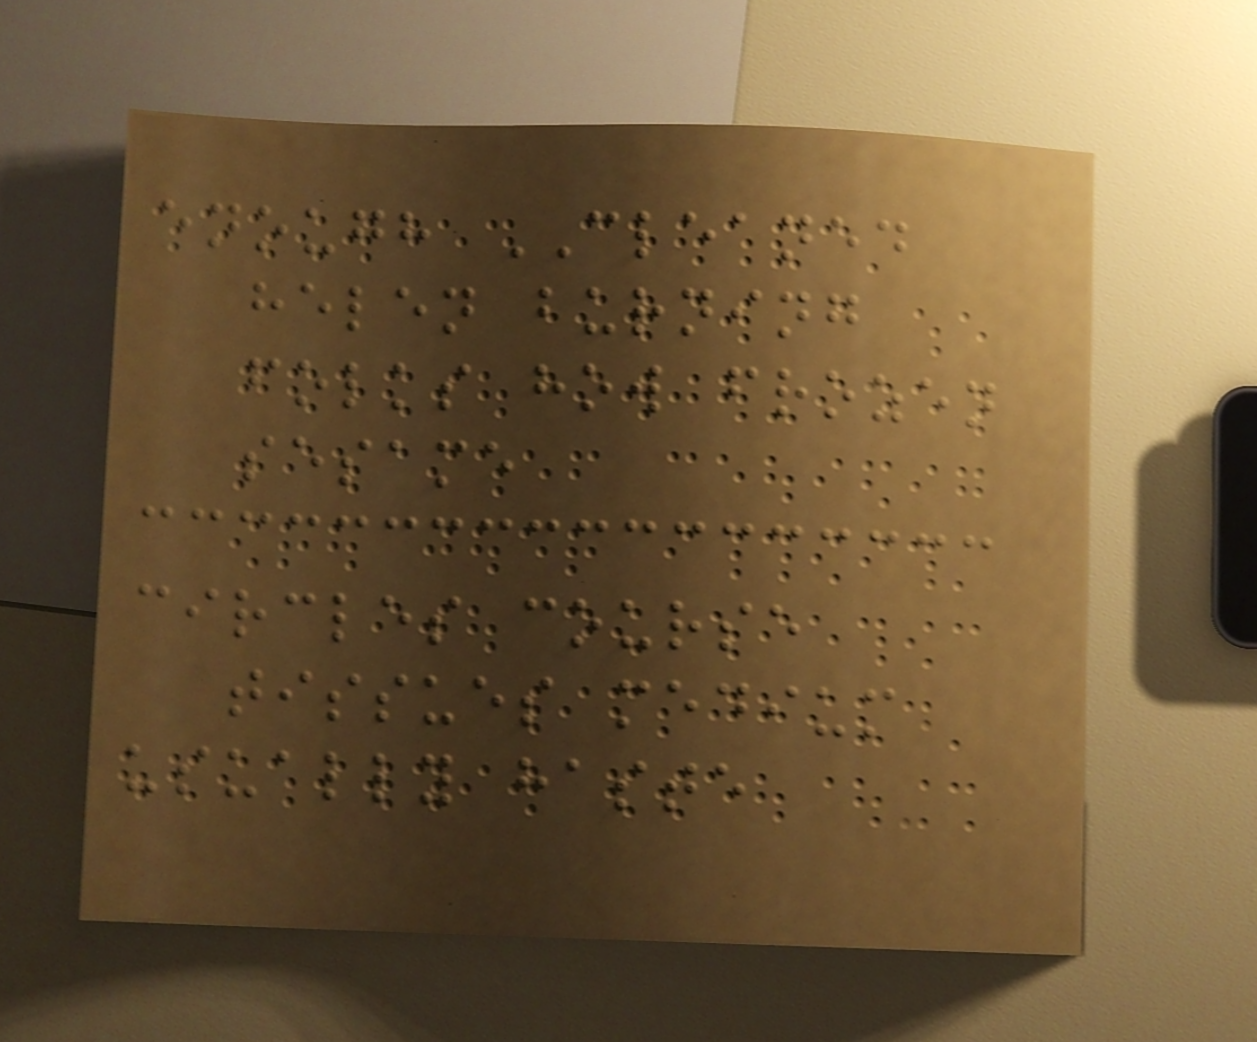enough CLEANED
helen burning
folks how frozen
sesame
circles course
tissues medium
usually haste
